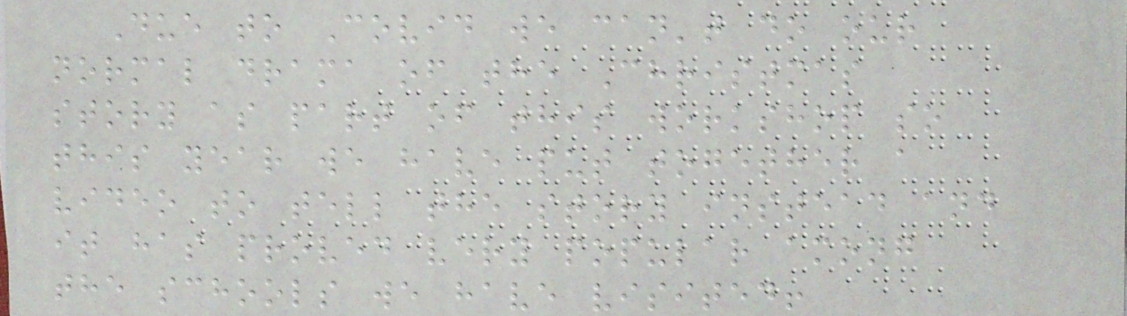Due to Covid we can't do our
normal drama of the Christmas
story as part of this workshop so
this year we have put together a
video to tell the story instead and
it has proved very popular among
the schools we have visited!
